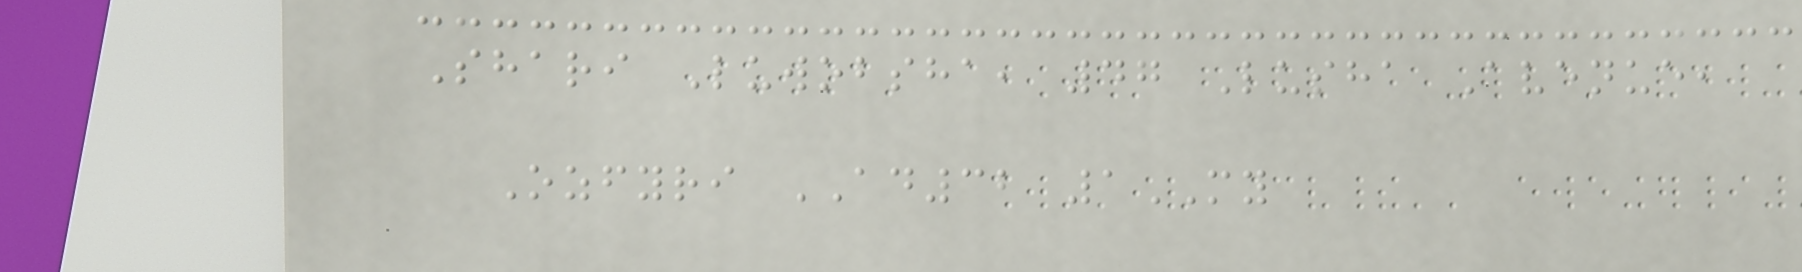Shari Luwobsha, 47 Lusha Avenue,
Ozfyri AD32 1MY
